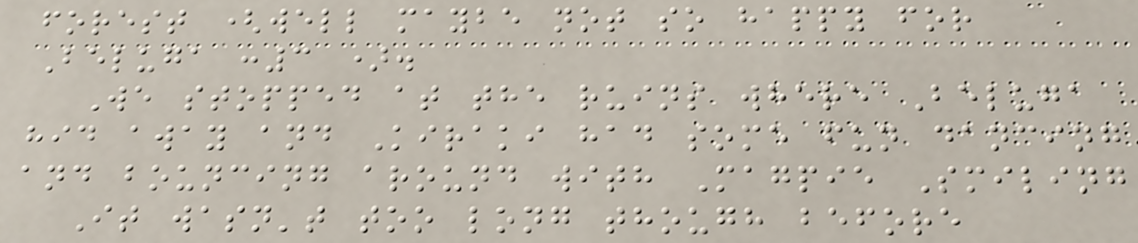forest (well maybe not so happy for
Beluga :3 ).
We stopped at the ruins where Beluga
hid away and Kiraki had some fun dancing
and bouncing around with Magpie Smiling
It wasn't too long though before
